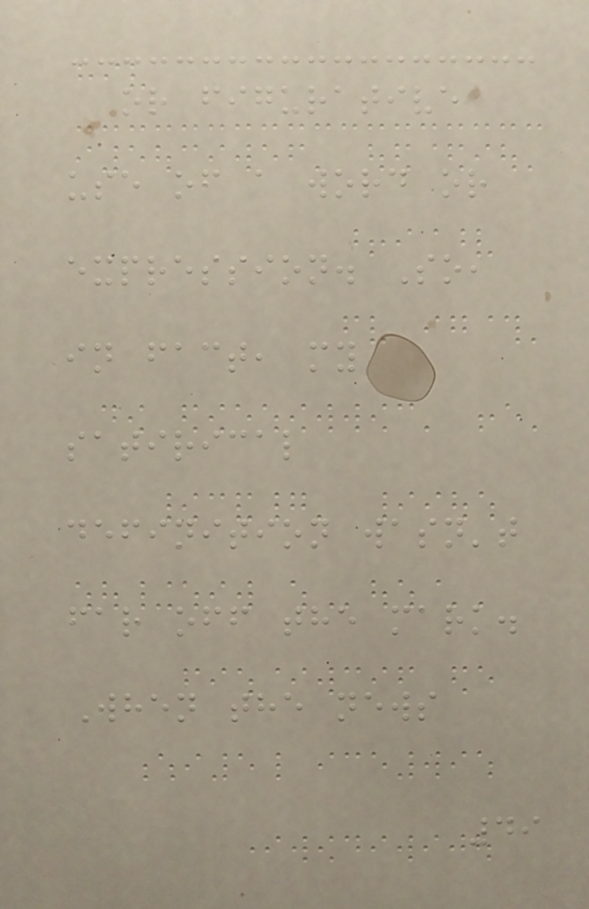or figurative
use of a word or
expression. So,
in fact, my
satirical
definition wasn't
far off the mark.
When the news
49
